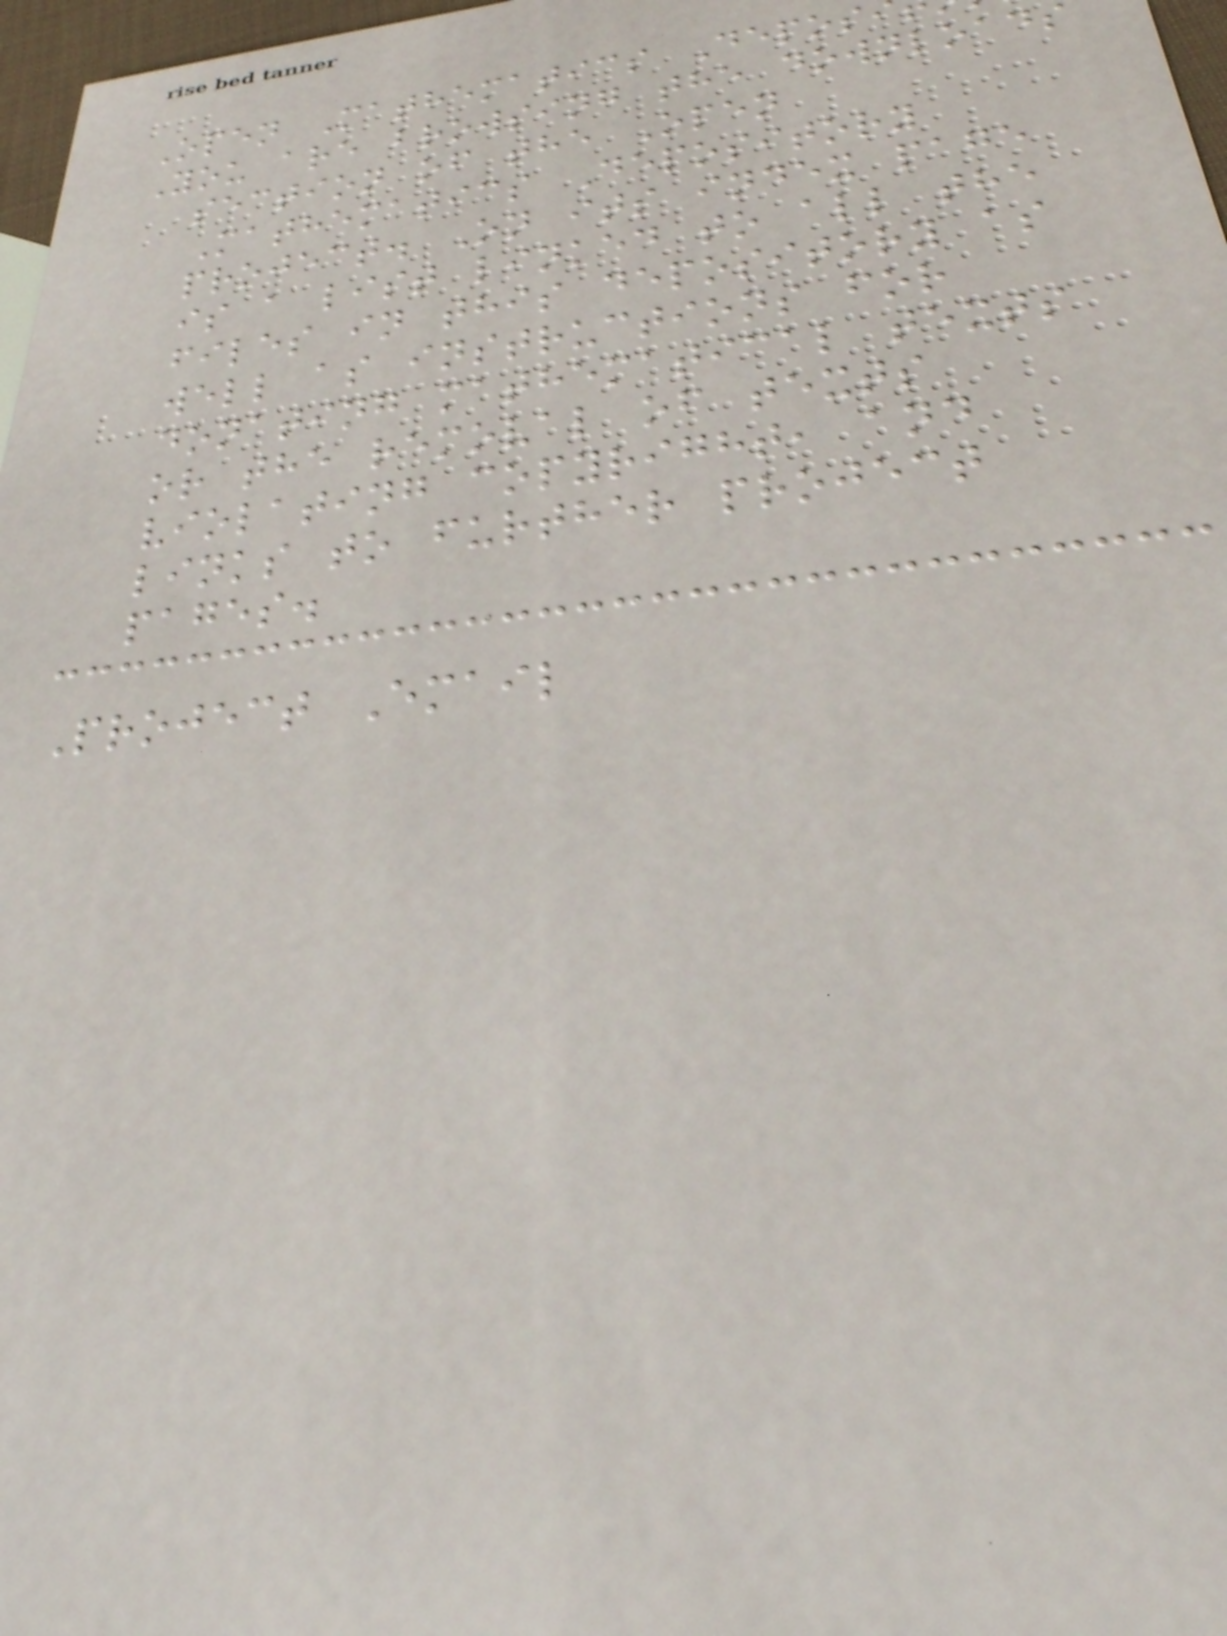Open Mathematics Depos
You are browsing the downloads
section of the Open
Mathematics Depository
project. On its index page
is a list linked to all the
files in this depository as
well as instructions for
donating mathematical texts
or the removal of texts
violating copyright, and
links to further project
pages.
Project Email
